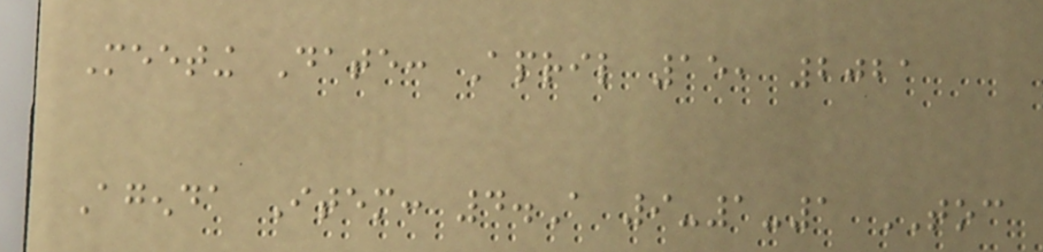Meeting Date: April 15, 2021
Agenda Item: 4.A 9-1-1 TOC
